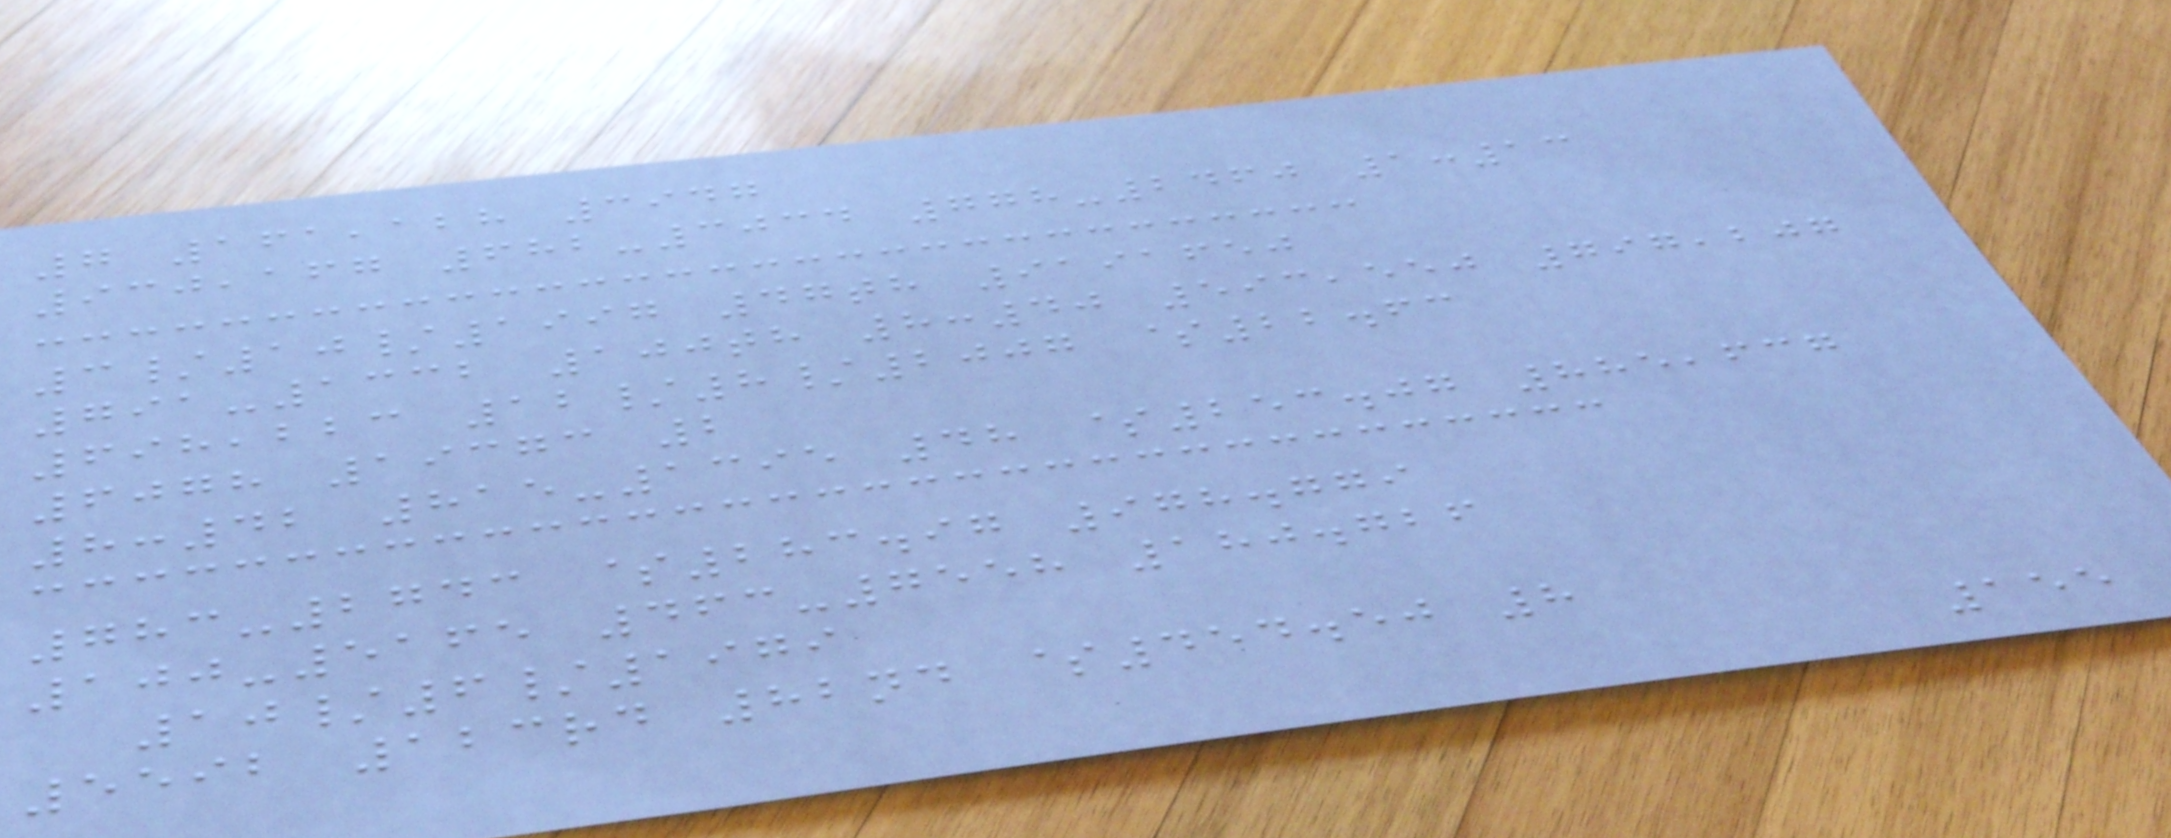7 161,128 3947
930,167 682-3034 778-2460 1:13
3/10/1997 47th 9191650
791-1332 100th 8:40 593,550 797,207
698,223 12/8/2007 $22.63
6078 19373 2
8:42 815-1395 48 $253.07 885,637
783-2743 $283.97 978.779
100-5165 463-7558 180.726
10/6/1979
5592 123rd 82nd $454.50 8
155
